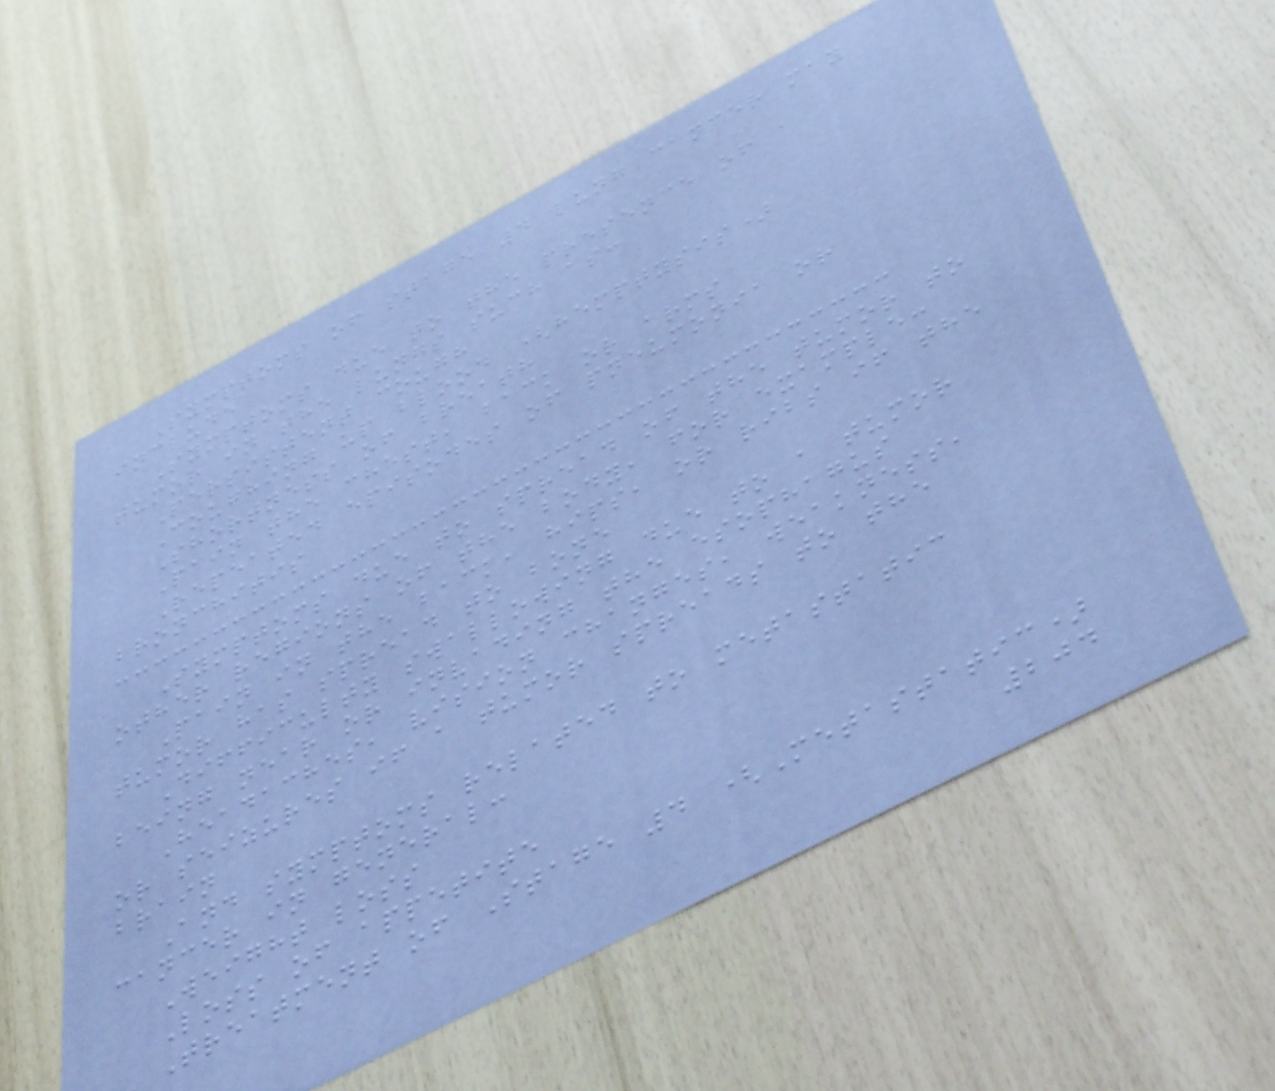Symptoms of stage 4 lung cancer may
include
Symptoms due to the presence of a
tumor in the lungs such as:
Persistent cough
Coughing up blood (hemptysis)
Shortness of breath
Pain the chest, back or arms
Repeated episodes of pneumonia or
bronchitis
Symptoms due to spread of the tumor to
other regions of the body, for example:
Pain in the back, hips, or ribs if the
tumor has spread to bone
Difficulty swallowing due to a tumor
being near or invading the esophagus
Headaches, vision changes, weakness,
or seizures if a tumor spreads to the
brain
And symptoms related to metastatic
cancer in general:
Weight loss
Loss of appetite
Treatment of Stage 4 (Metastatic)
204
